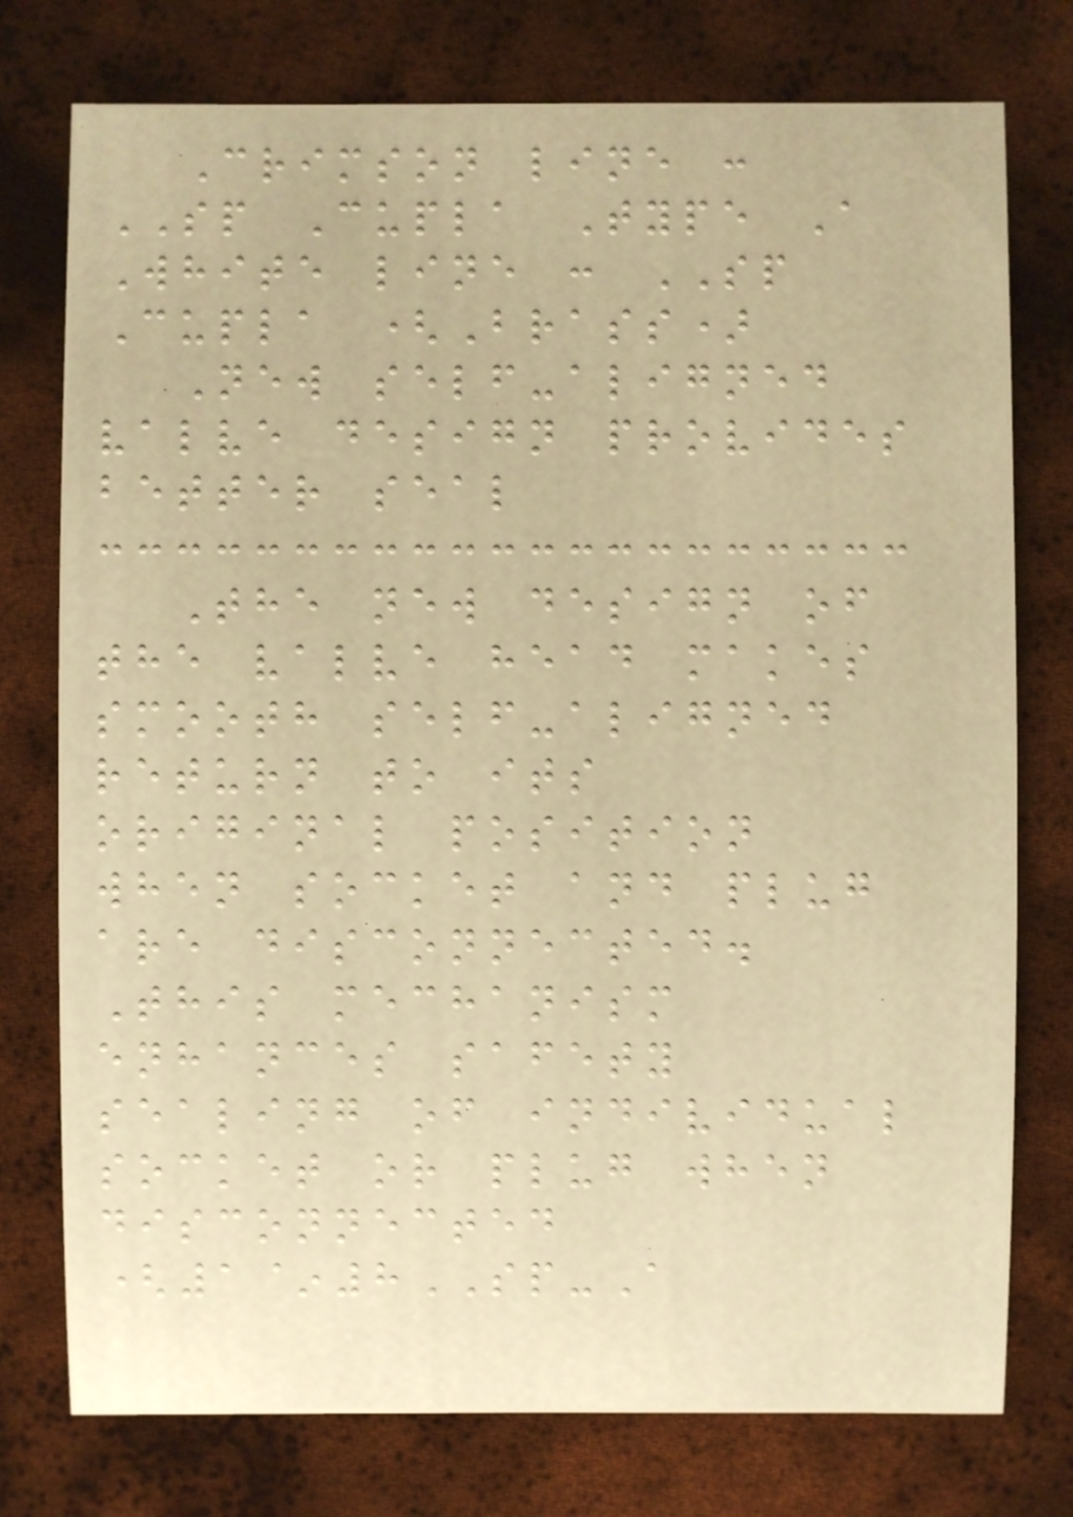Crimson line :
SP Cupla Type A
White line : SP
Cupla (Brass)
New self-aligned
valve design provides
better seal
The new design of
the valve head makes
smooth self-aligned
return to its
original position
when socket and plug
are disconnected.
This mechanism
enhances safety
sealing of individual
socket or plug when
disconnected
(1~8SP-A
